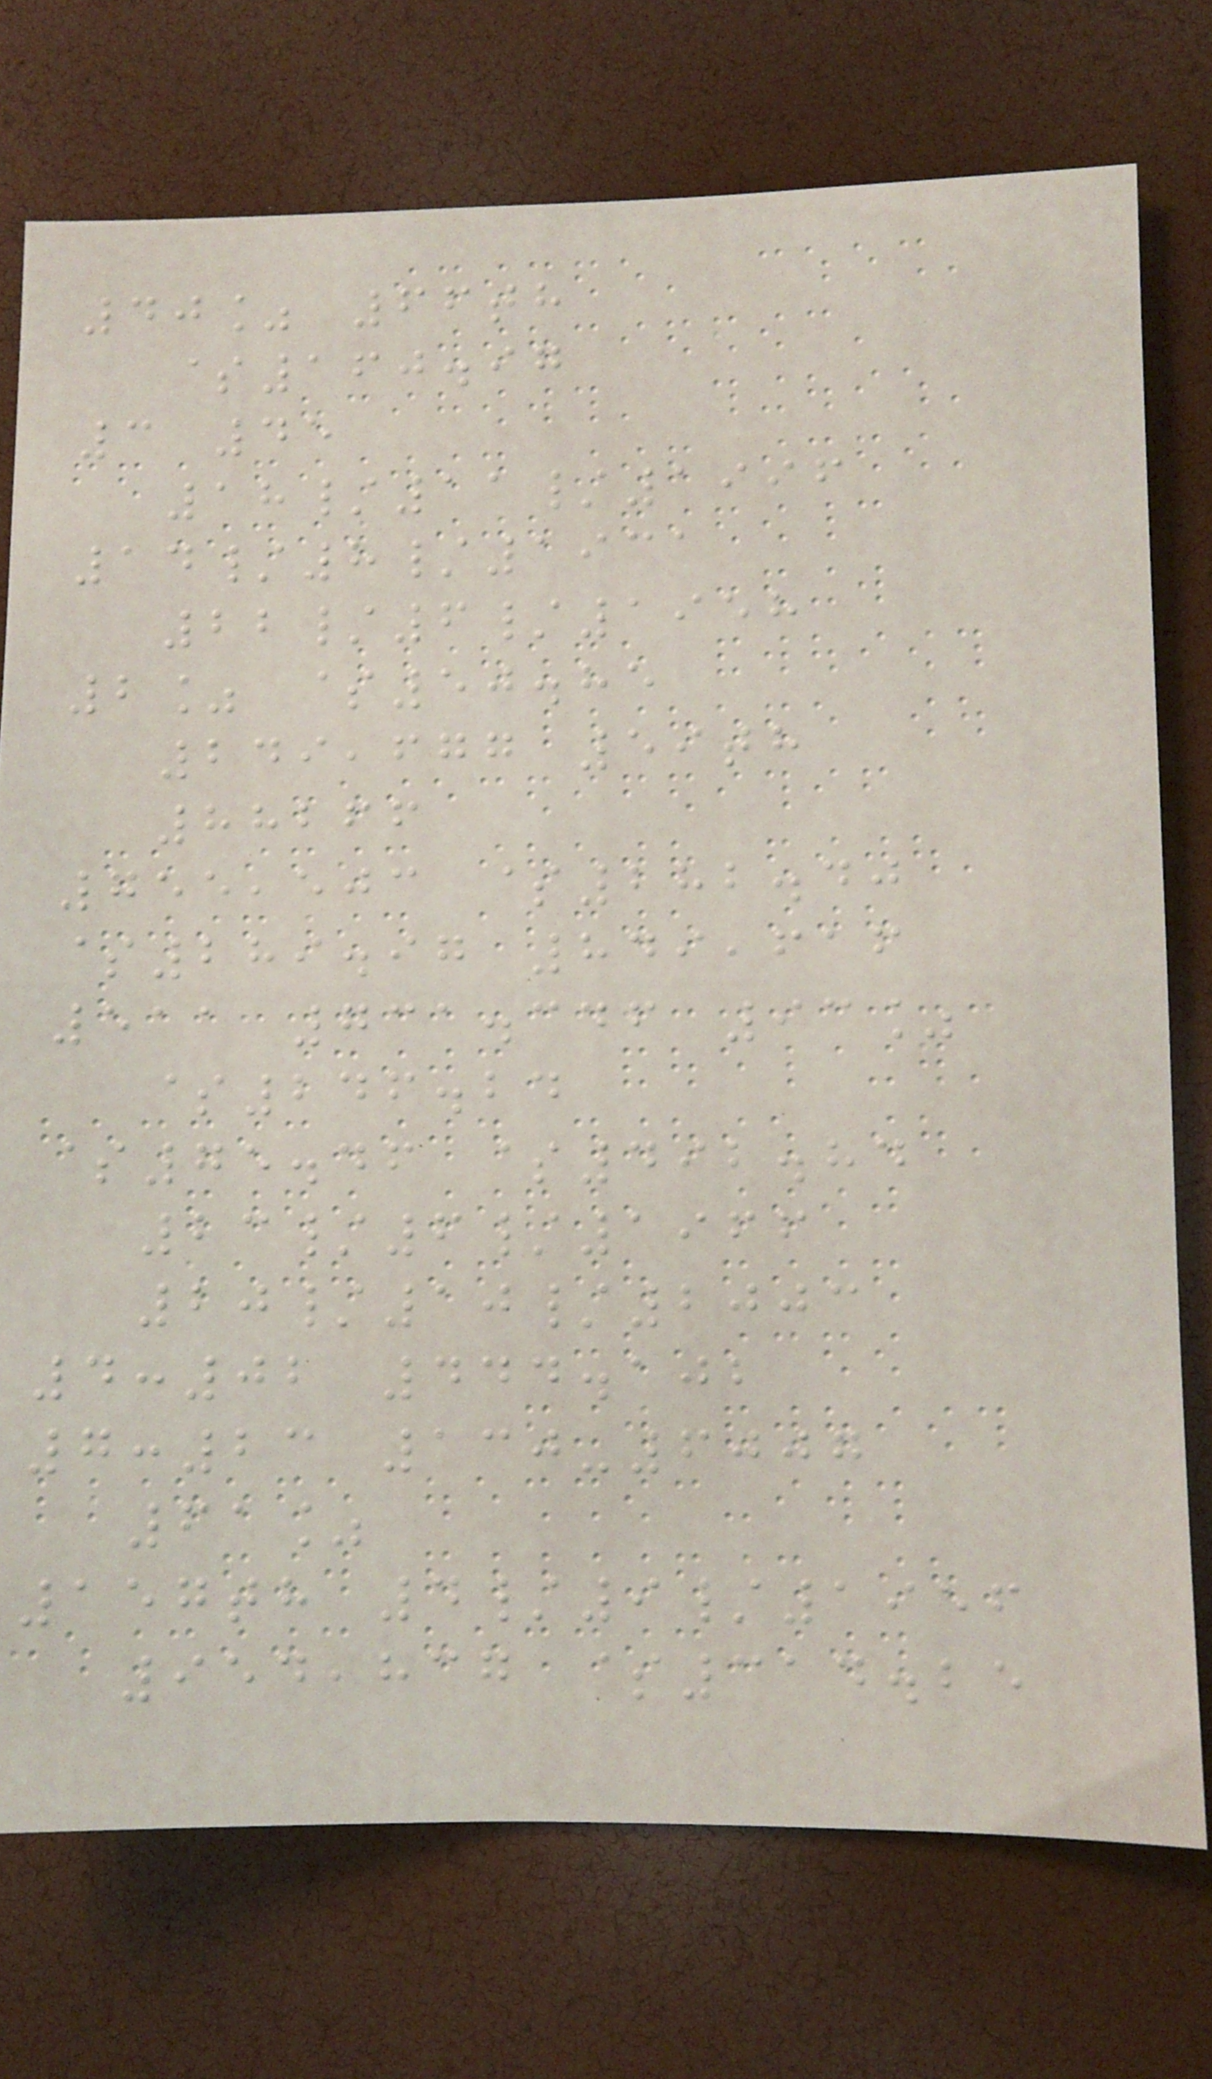40% 66th
$160.97
3 45
18/11/1996
14/8/1931
22/6/1958
2% $50.85
249,677 59th
88266
755,503 $282.40
$289.97 849,616
511 731.346 93%
$246.24
$75.46 $492.84
23/6/1966
20/10/2003
4:02 444.102
7:23 130-6007
61%
157th 4/9/1956
954,837 $314.25
